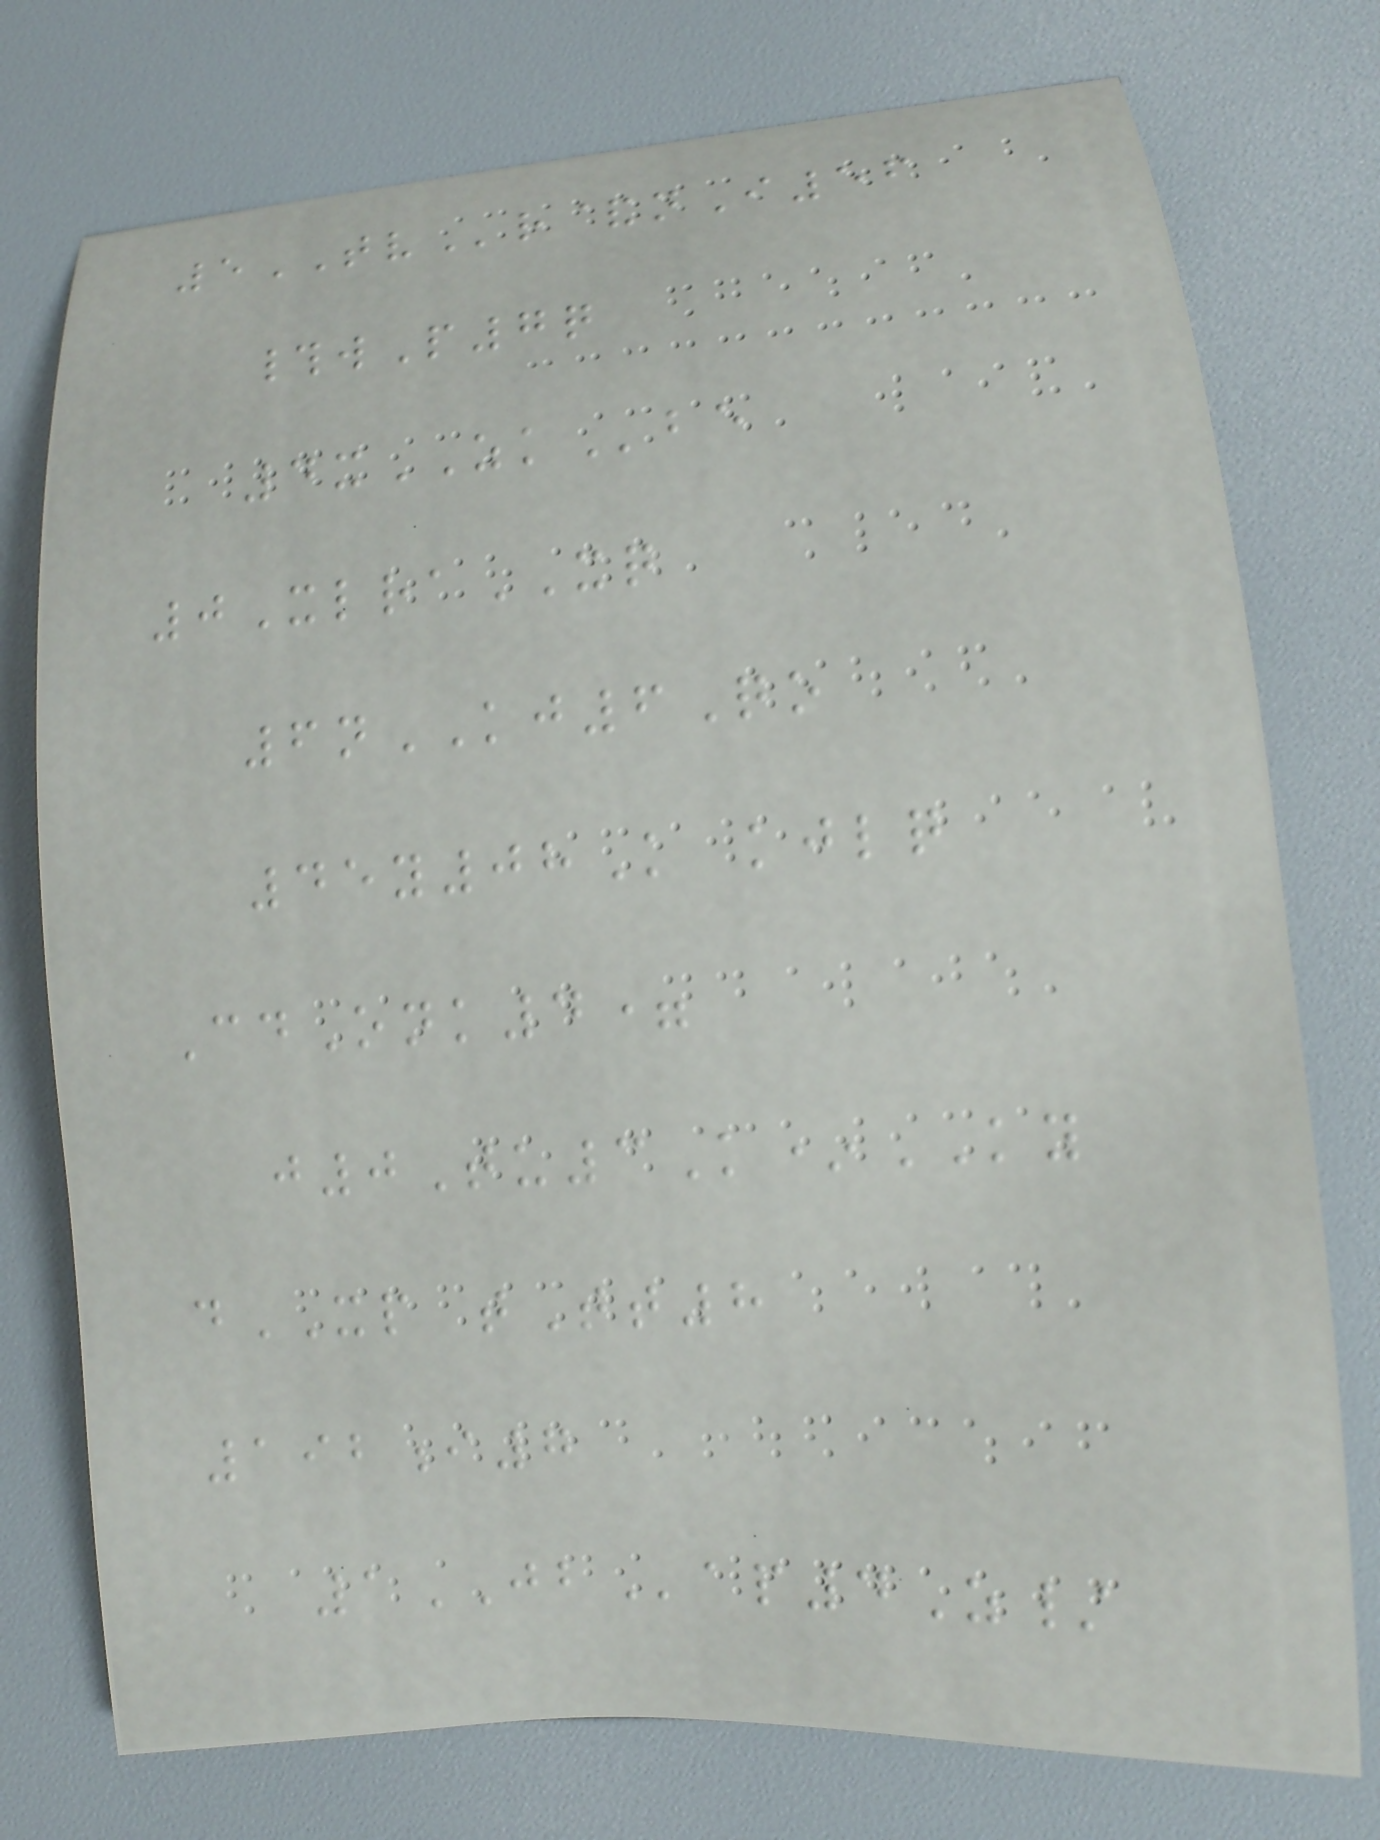5TVr&nI56
#wP7q
4xZKbe
0XlraXQ
6nKJ6Qo
45y08K kjlq
CdOnk4=
j0Tu3K*KY
dXP tTt8
192i7
1JBap4Z/
